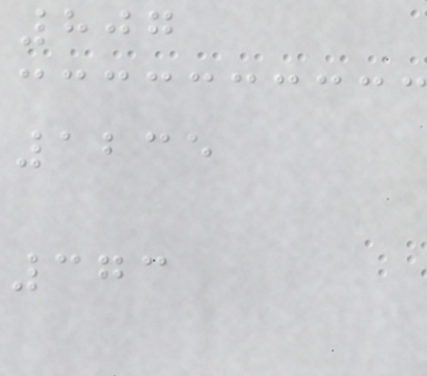807
1235
373
